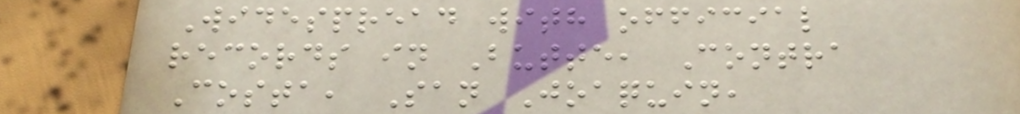Widespread with official
records in Butte, Contra
Costa, San Joaquin,
